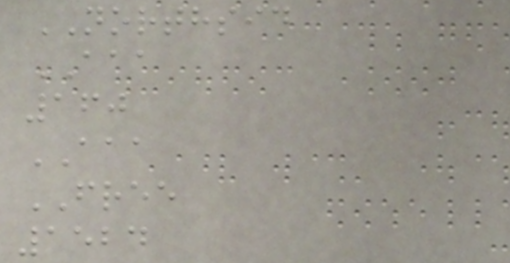NORTHSID
AAA
160
AAA
FREE
1524
